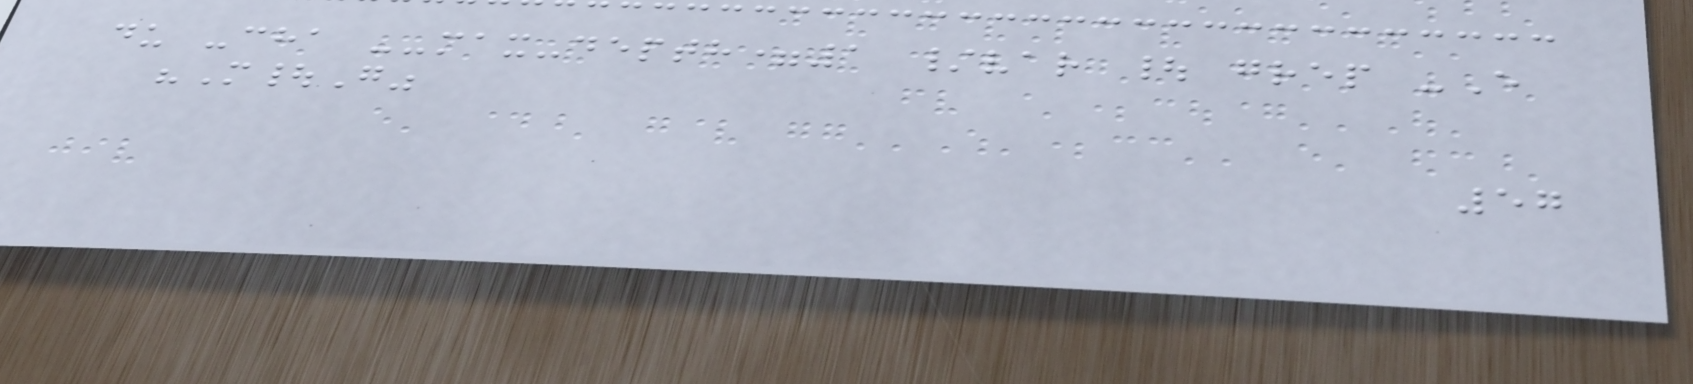du -cha --max-depth=1 /var | grep -E
"M|G"
57
